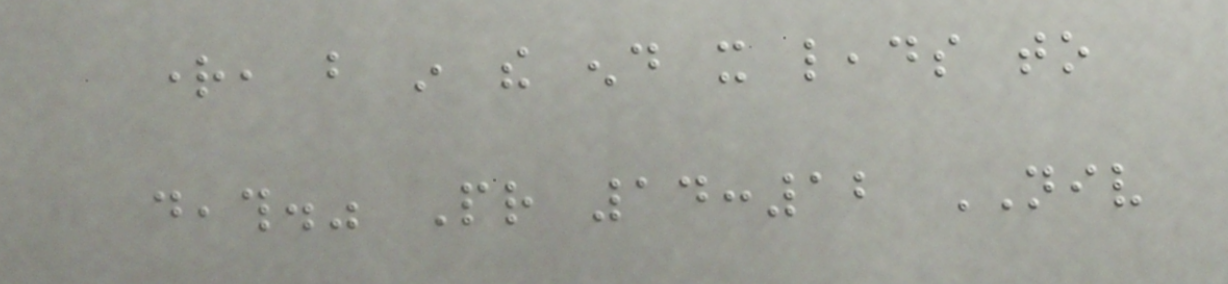right, but in the end it leads to
death." Pr 14:12 NIV
